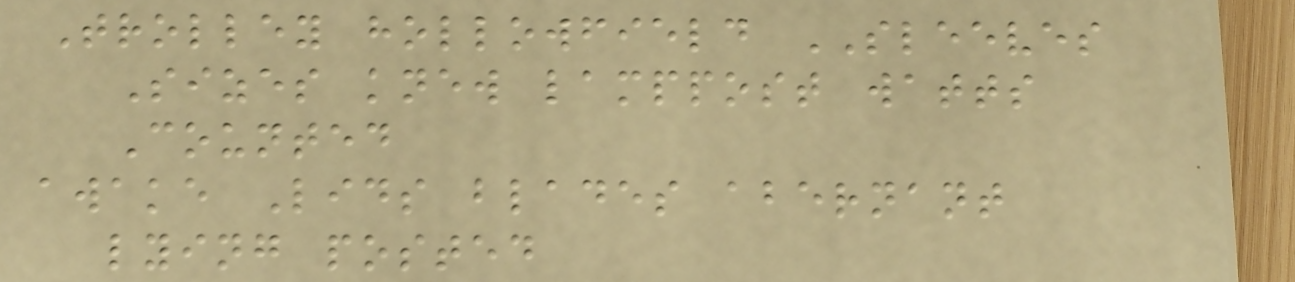Trolley hollowfield SLEEVES
Sizes knew lamppost watts
Counted
awake Lids blades abernant
lying posted
